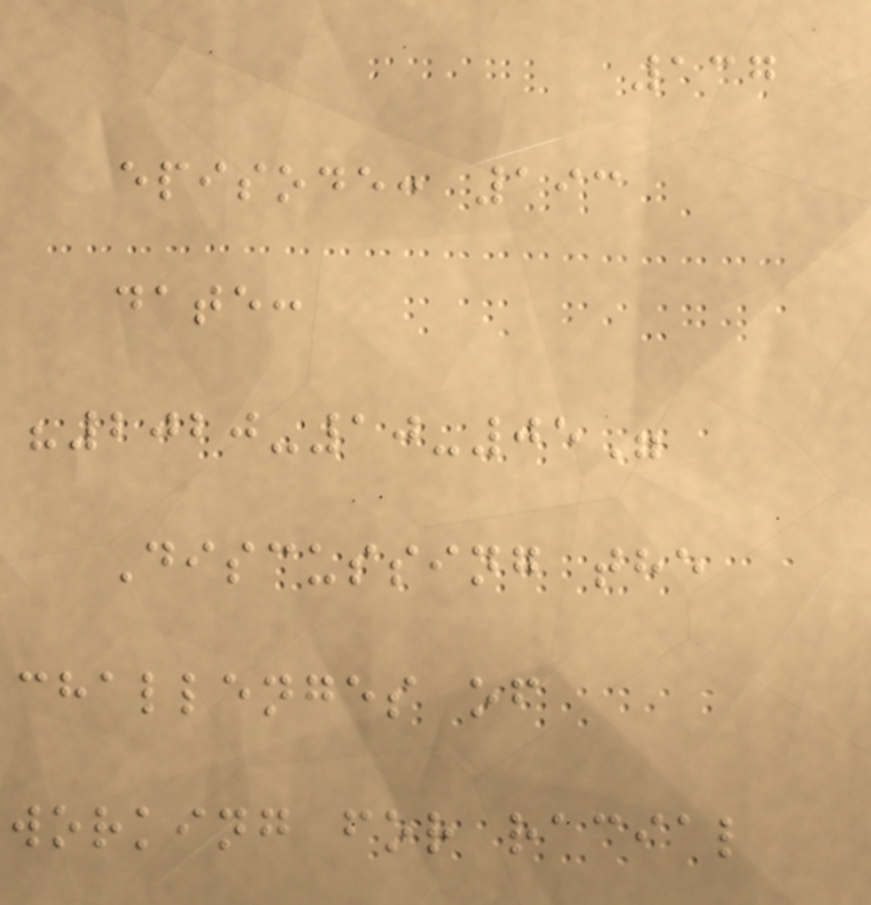137
episode: 193
date:
"2020-10-05"
Discussing the
challenges of
working for racial
